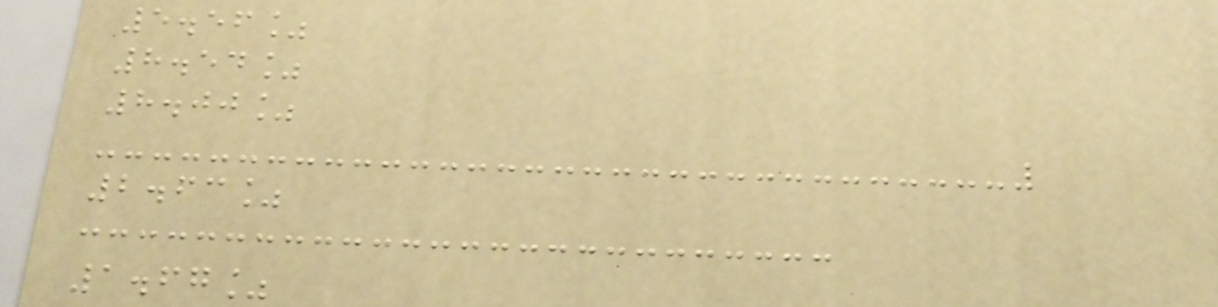5.56%
8.54%
8.00%
2.63%
1.67%
